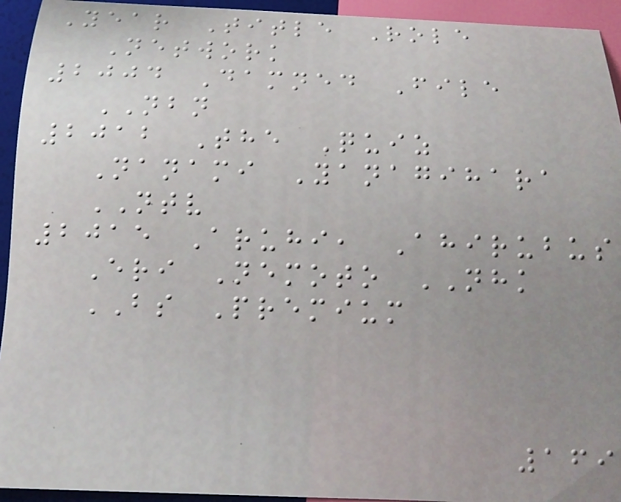Year Title Role
Network
2004 Damned File
NBN
2012 The Quiz
Nanami Yanagihara
NTV
2015 Aruhi, Ahirubus
Eri Nemoto NHK
BS Premium
169
